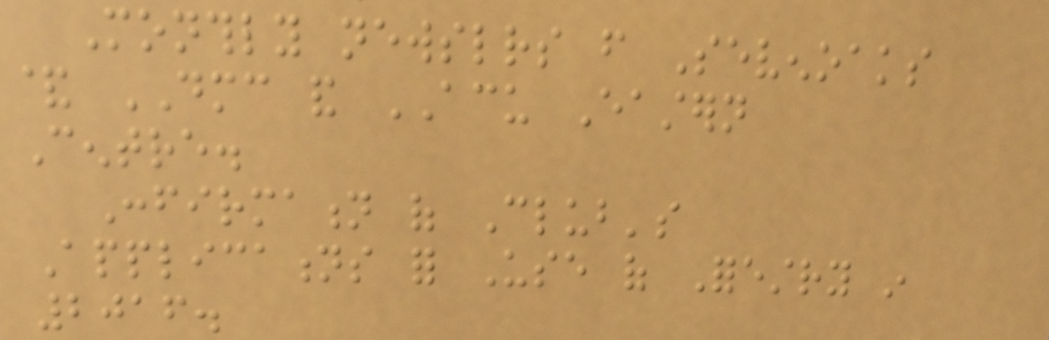Monthly newsletters from Sevenoaks
& DMC and ACU Eastern
Centre.
Confirmation of Club's
Applications for Use of Forestry in
2016.
